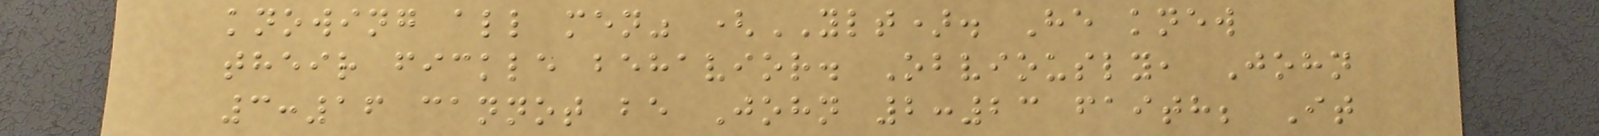knowing all men" (YLT). He knew
their fickle behavior. Obviously, John
3:16 cannot be John 2:23 faith; It
